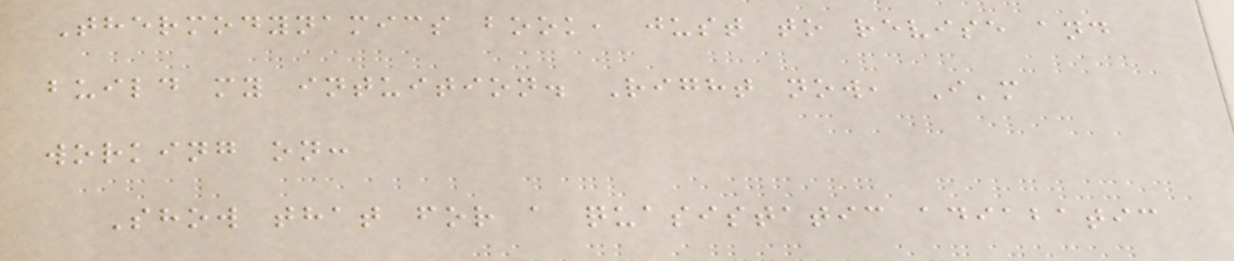Thermodynamics book, just to revise and
build my intuition. Right now, I'm
working on:
Show that for a quasistatic adiabatic
